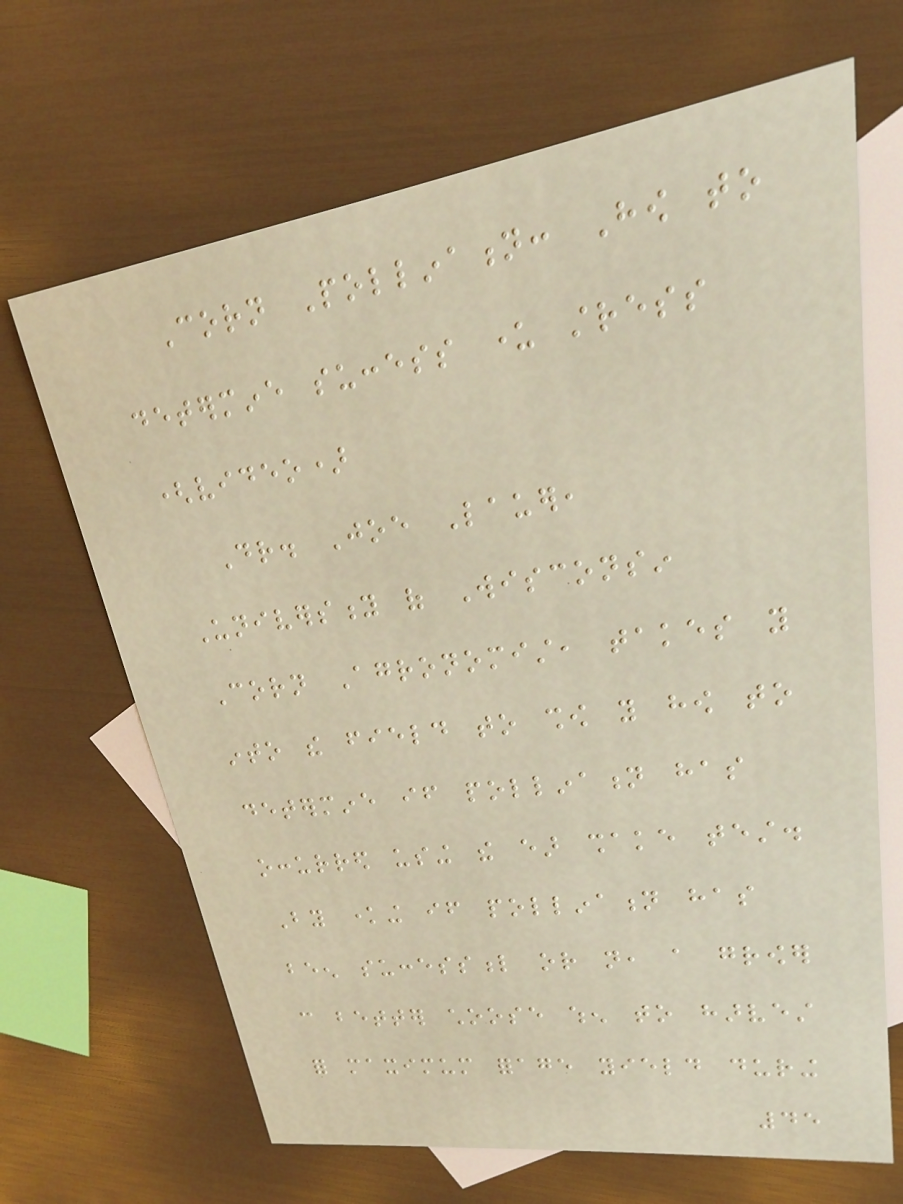Corn Pollination: How to
determine success under stress
(video)
Dr. Joe Lauer,
University of Wisconsin
Corn Agronomist, takes you
into the field to show you how to
determine if pollination has
occurred using the ear shake test.
By knowing if pollination has
been successful or not, a grower
can better choose when to harvest
for maximum forage yield during
45
